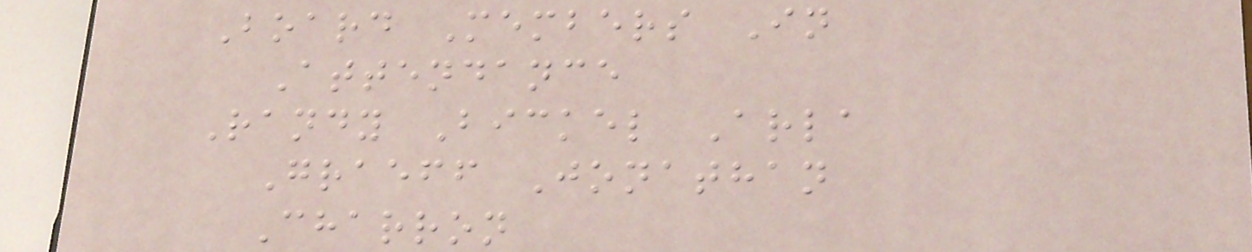Board Members In
Attendance
Randy Bickel Arla
Graeff Jonathan
Charron
